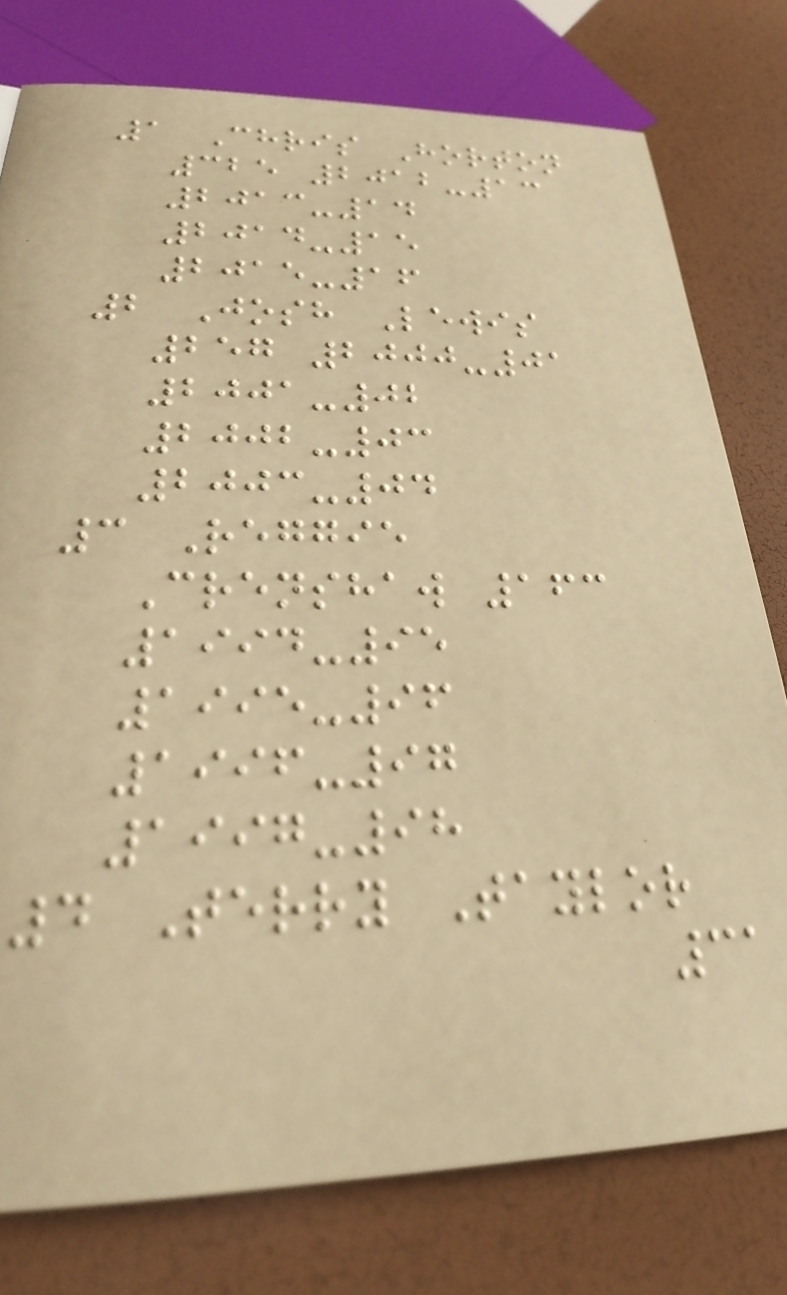1 Chris Horton
325 2012-13
2013-14
2014-15
2015-16
2 Josh Lewis
257 2000-01
2001-02
2002-03
2003-04
3 Reggie
Crenshaw 163
1994-95
1995-96
1996-97
1997-98
4 Terry Taylor
31
